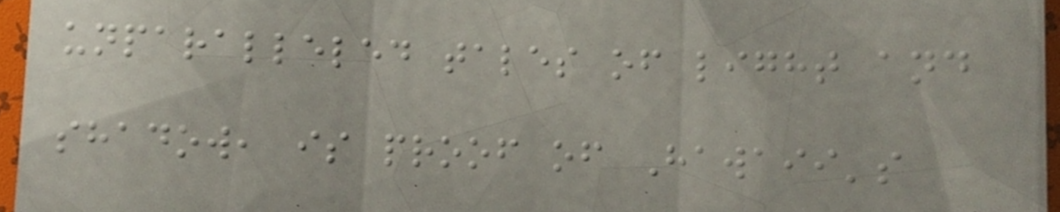unparalleled tales of light and
shadow, is proof of Hawaii's
